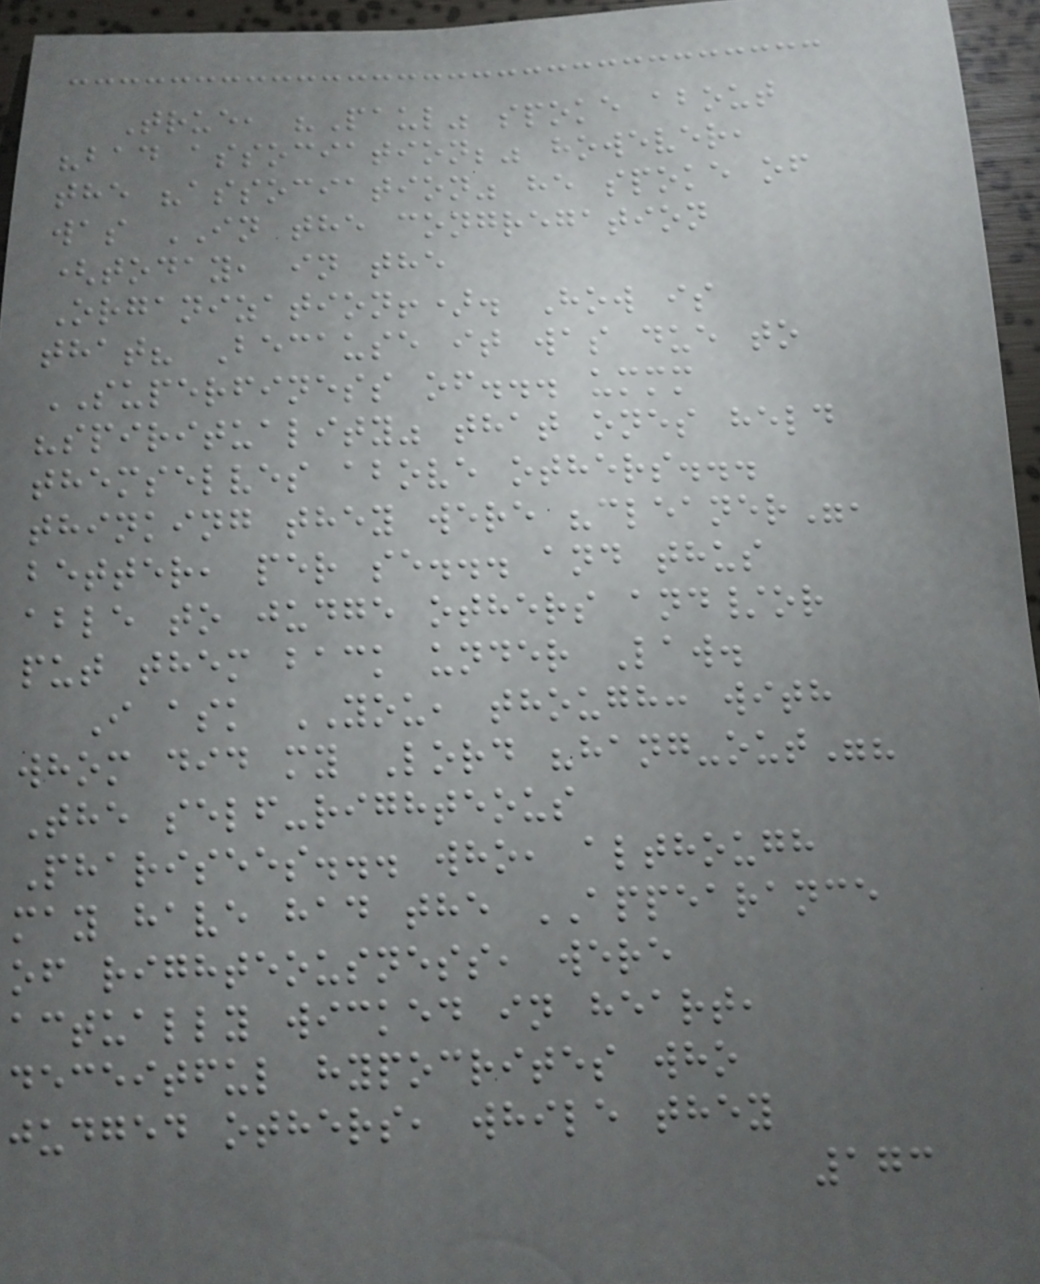True, "Paul" spoke about
"bad association;" however,
the "association" he spoke of
was IN the congregation
(today, in the
Organization!). How is
that? Because it was due to
SUPERFINESS of... ummm
"spirituality" that ones held
themselves above others...
thinking they were "cleaner",
better, per se... and thus
able to judge others and/or
put them back under Law.
I ask YOU, though: with
whom did my Lord "hang-out"?
The self-righteous
Pharisees... who, although
may have had the APPEARANCE
of righteousness, were
actually wicked in heart,
deceitful hypocrites who
judged others, while they
173
